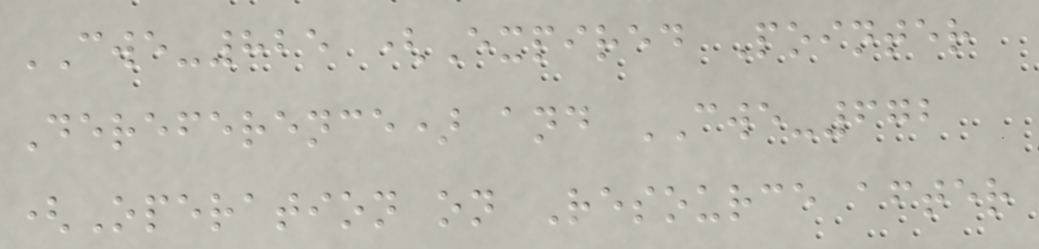CWE-825 (Expired Pointer
Dereference) and CWE-672
(Operation on Resource after
